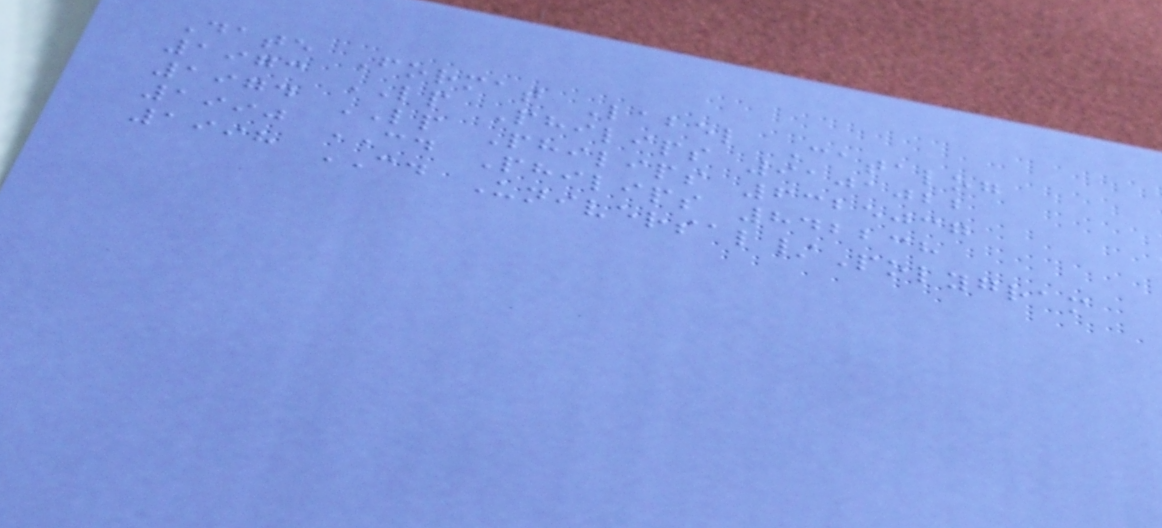Date Format Label Catalog
1973 LP Philips 9101022
1974 LP Philips 6325037
1990 CD Philips 842238
1998 CD Universal/Polygram
